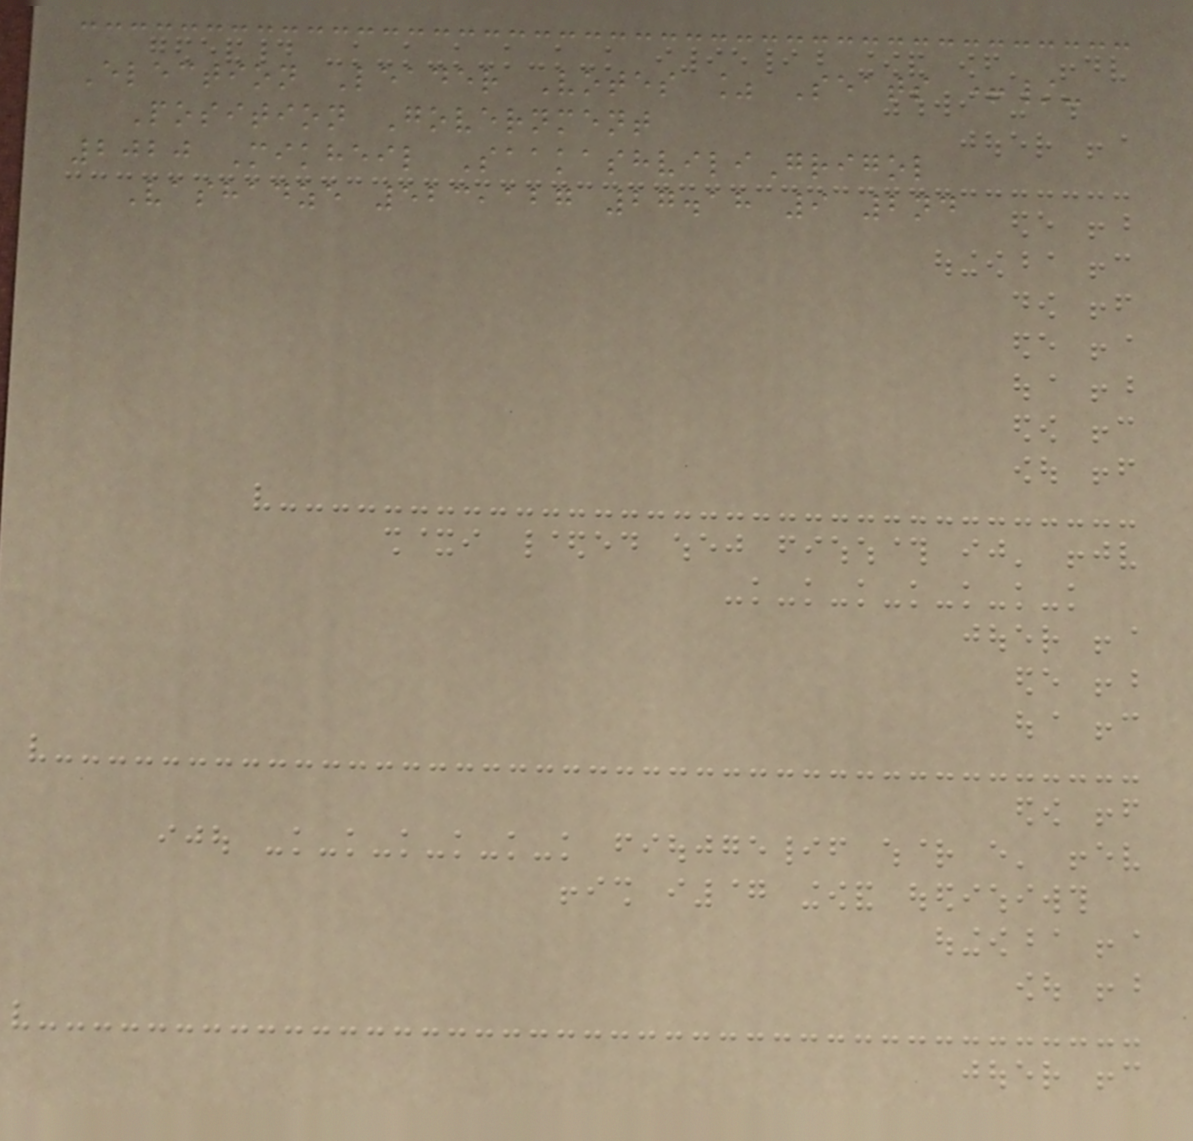Election Leader Votes % Seats +/-
Position Government
2020 Mikheil SaakashviliGrigol
Vashadze 523,127 27.18 9 2nd
